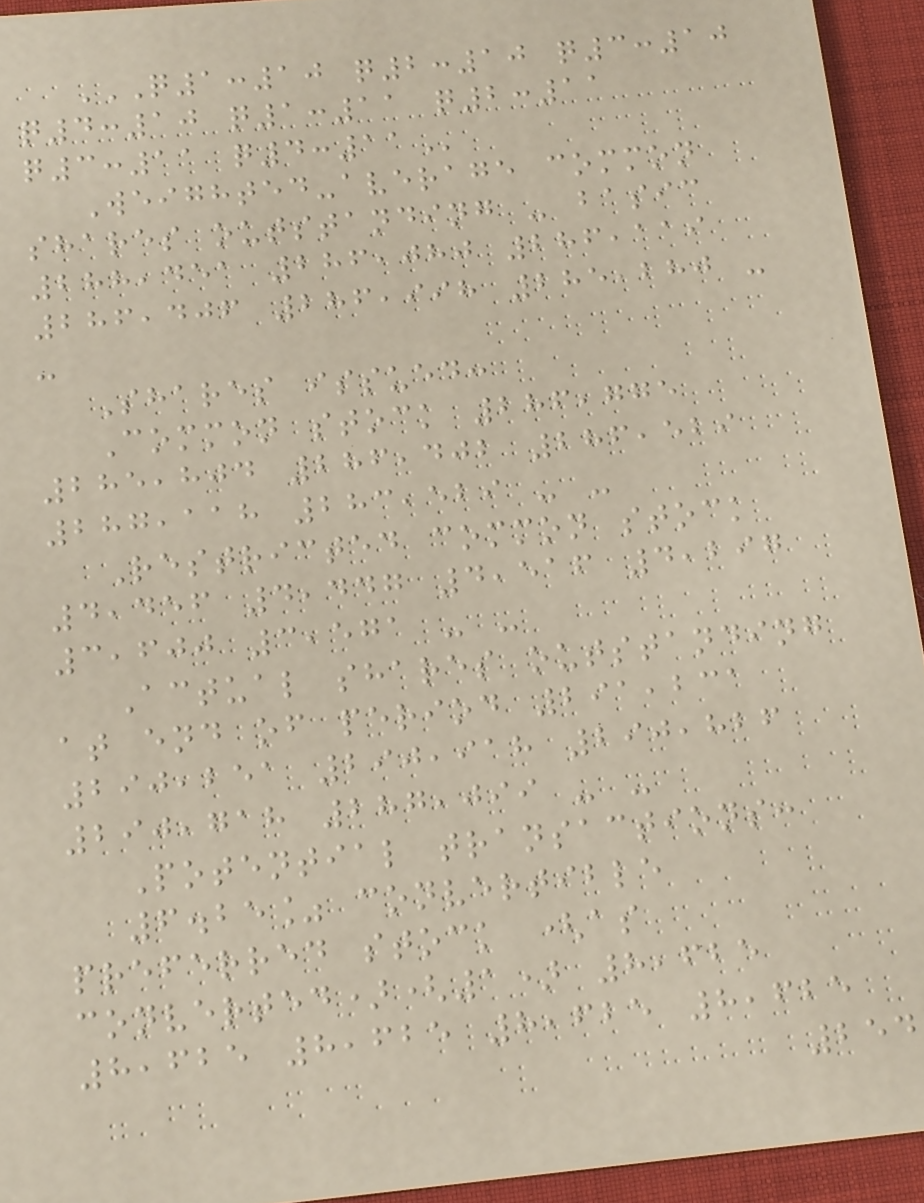Q1:10 Q2:10 Q3:10
Q4:10 Q1:11 Q2:11
Q3:11 Q4:11
Weighted-average common
shares outstanding - basic
288,451 286,080 286,119
286,406 286,998 285,280 -
-
Shares issued:
Common stock 286,775
285,804 286,402 286,529
287,118 283,529 - -
Restricted common stock
4,456 4,447 4,516 4,297
3,600 3,571 - -
Actual shares outstanding
at end of period 291,231
290,251 290,918 290,826
290,718 287,099 - -
Potential transactions:
6.25% convertible
preferred stock (as
converted)(1) 8,625
8,625 8,625 8,625 8,625
254
